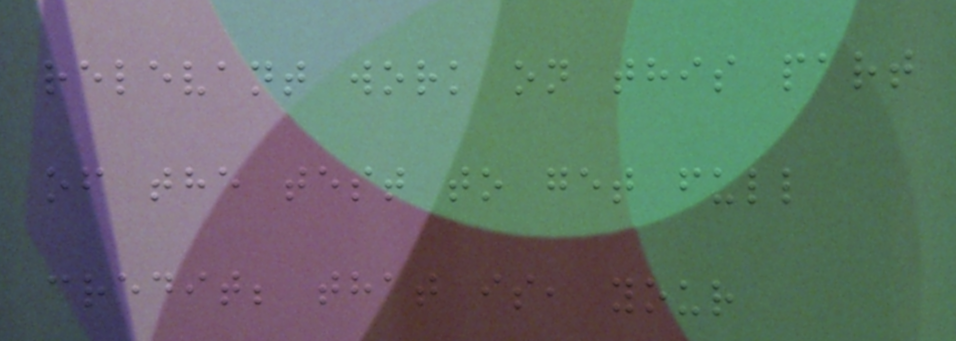relevant work on this part
of the test to get full
credit; that is, your
